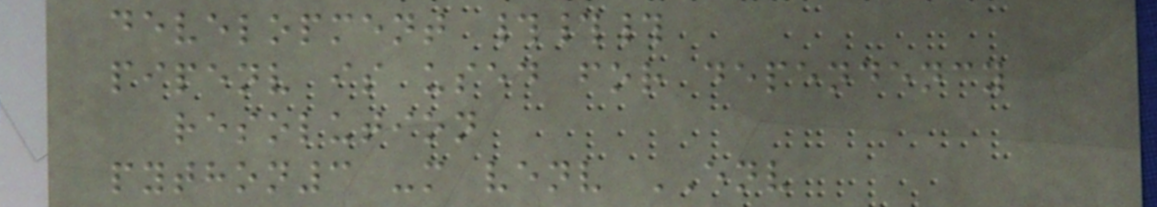development ###
pipenv is used for dependency
resolution
python3 -m venv ENV
